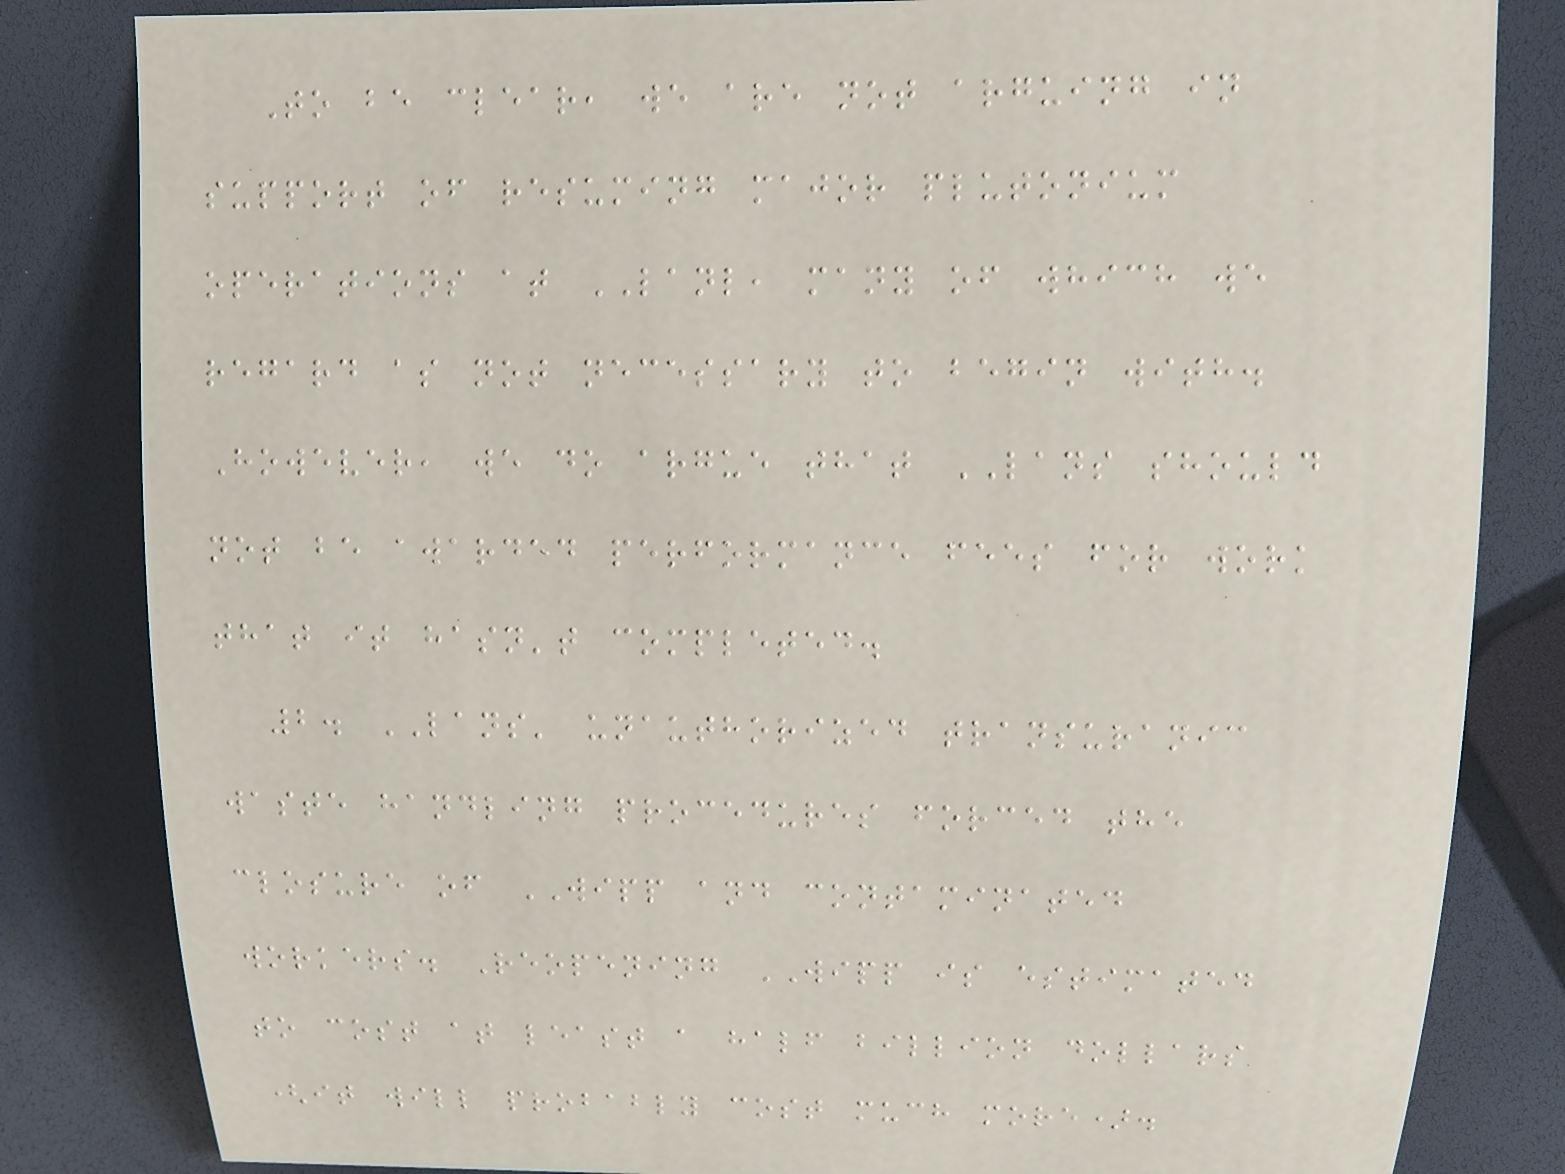To be clear, we are not arguing in
support of resuming major plutonium
operations at LANL, many of which we
regard as not necessary to begin with.
However, we do argue that LANS should
not be awarded performance fees for work
that it hasn't completed.
2. LANS' unauthorized transuranic
waste handling procedures forced the
closure of WIPP and contaminated
workers. Reopening WIPP is estimated
to cost at least a half billion dollars
(it will probably cost much more).
